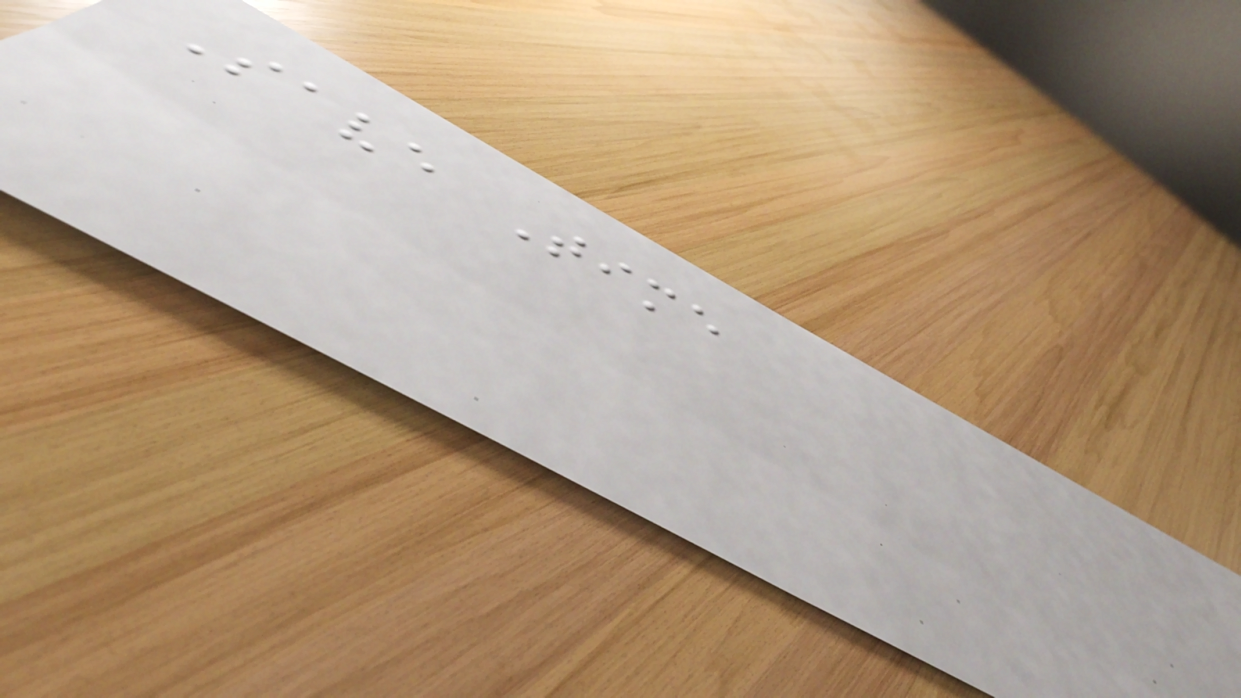Save Time
